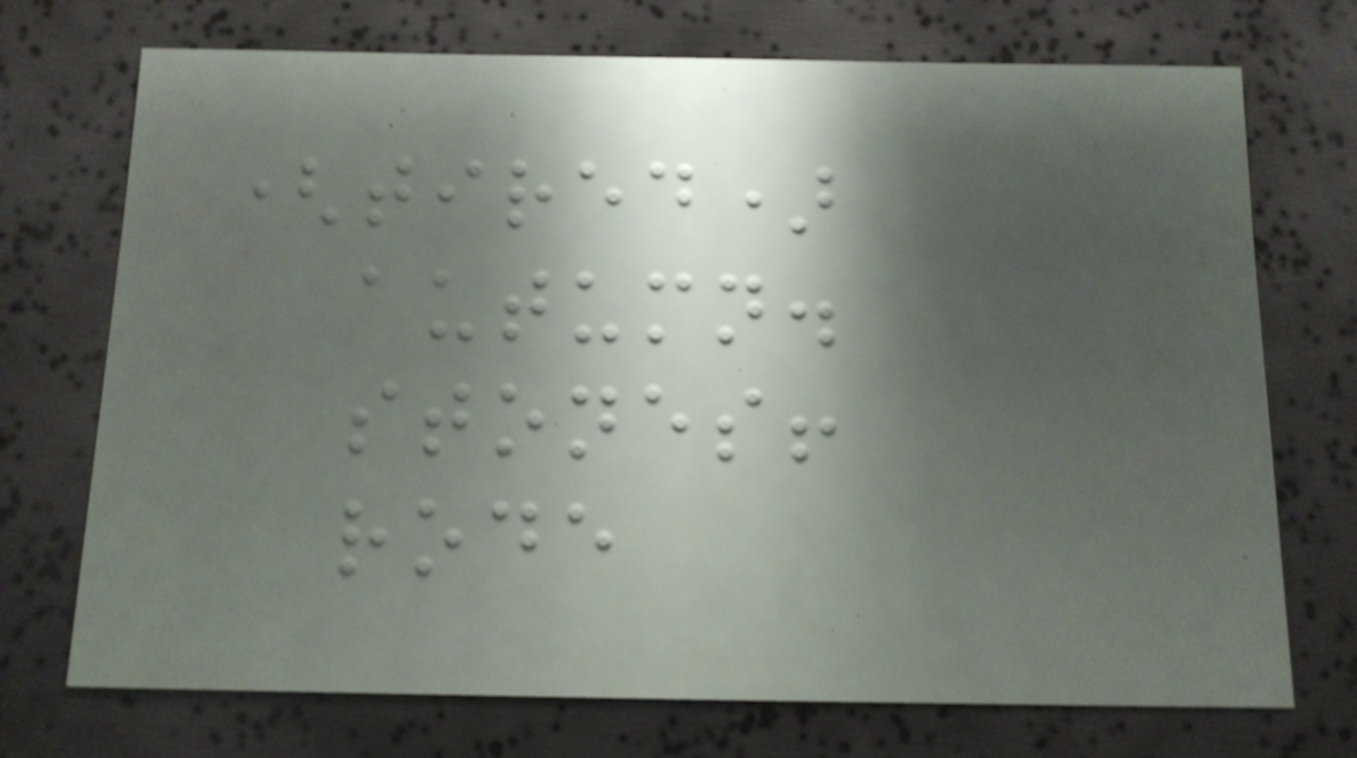(tired)
autumn.
stones!
rode
